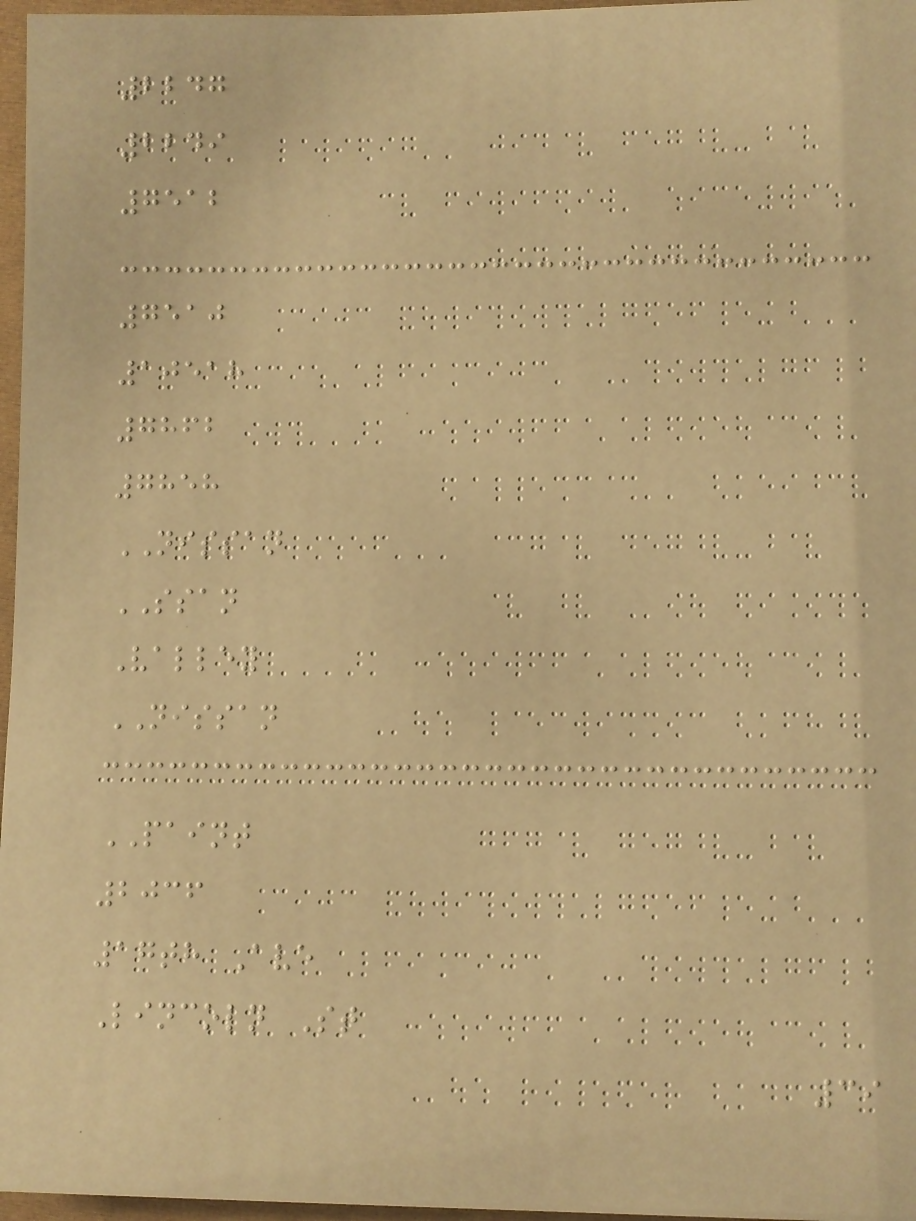2247
2249
7512
7510
10518
7862
7858
NISSAN
SSAN
Valley
NISSAN
PAINT
2036
17th Ave
Lincoln St
39
